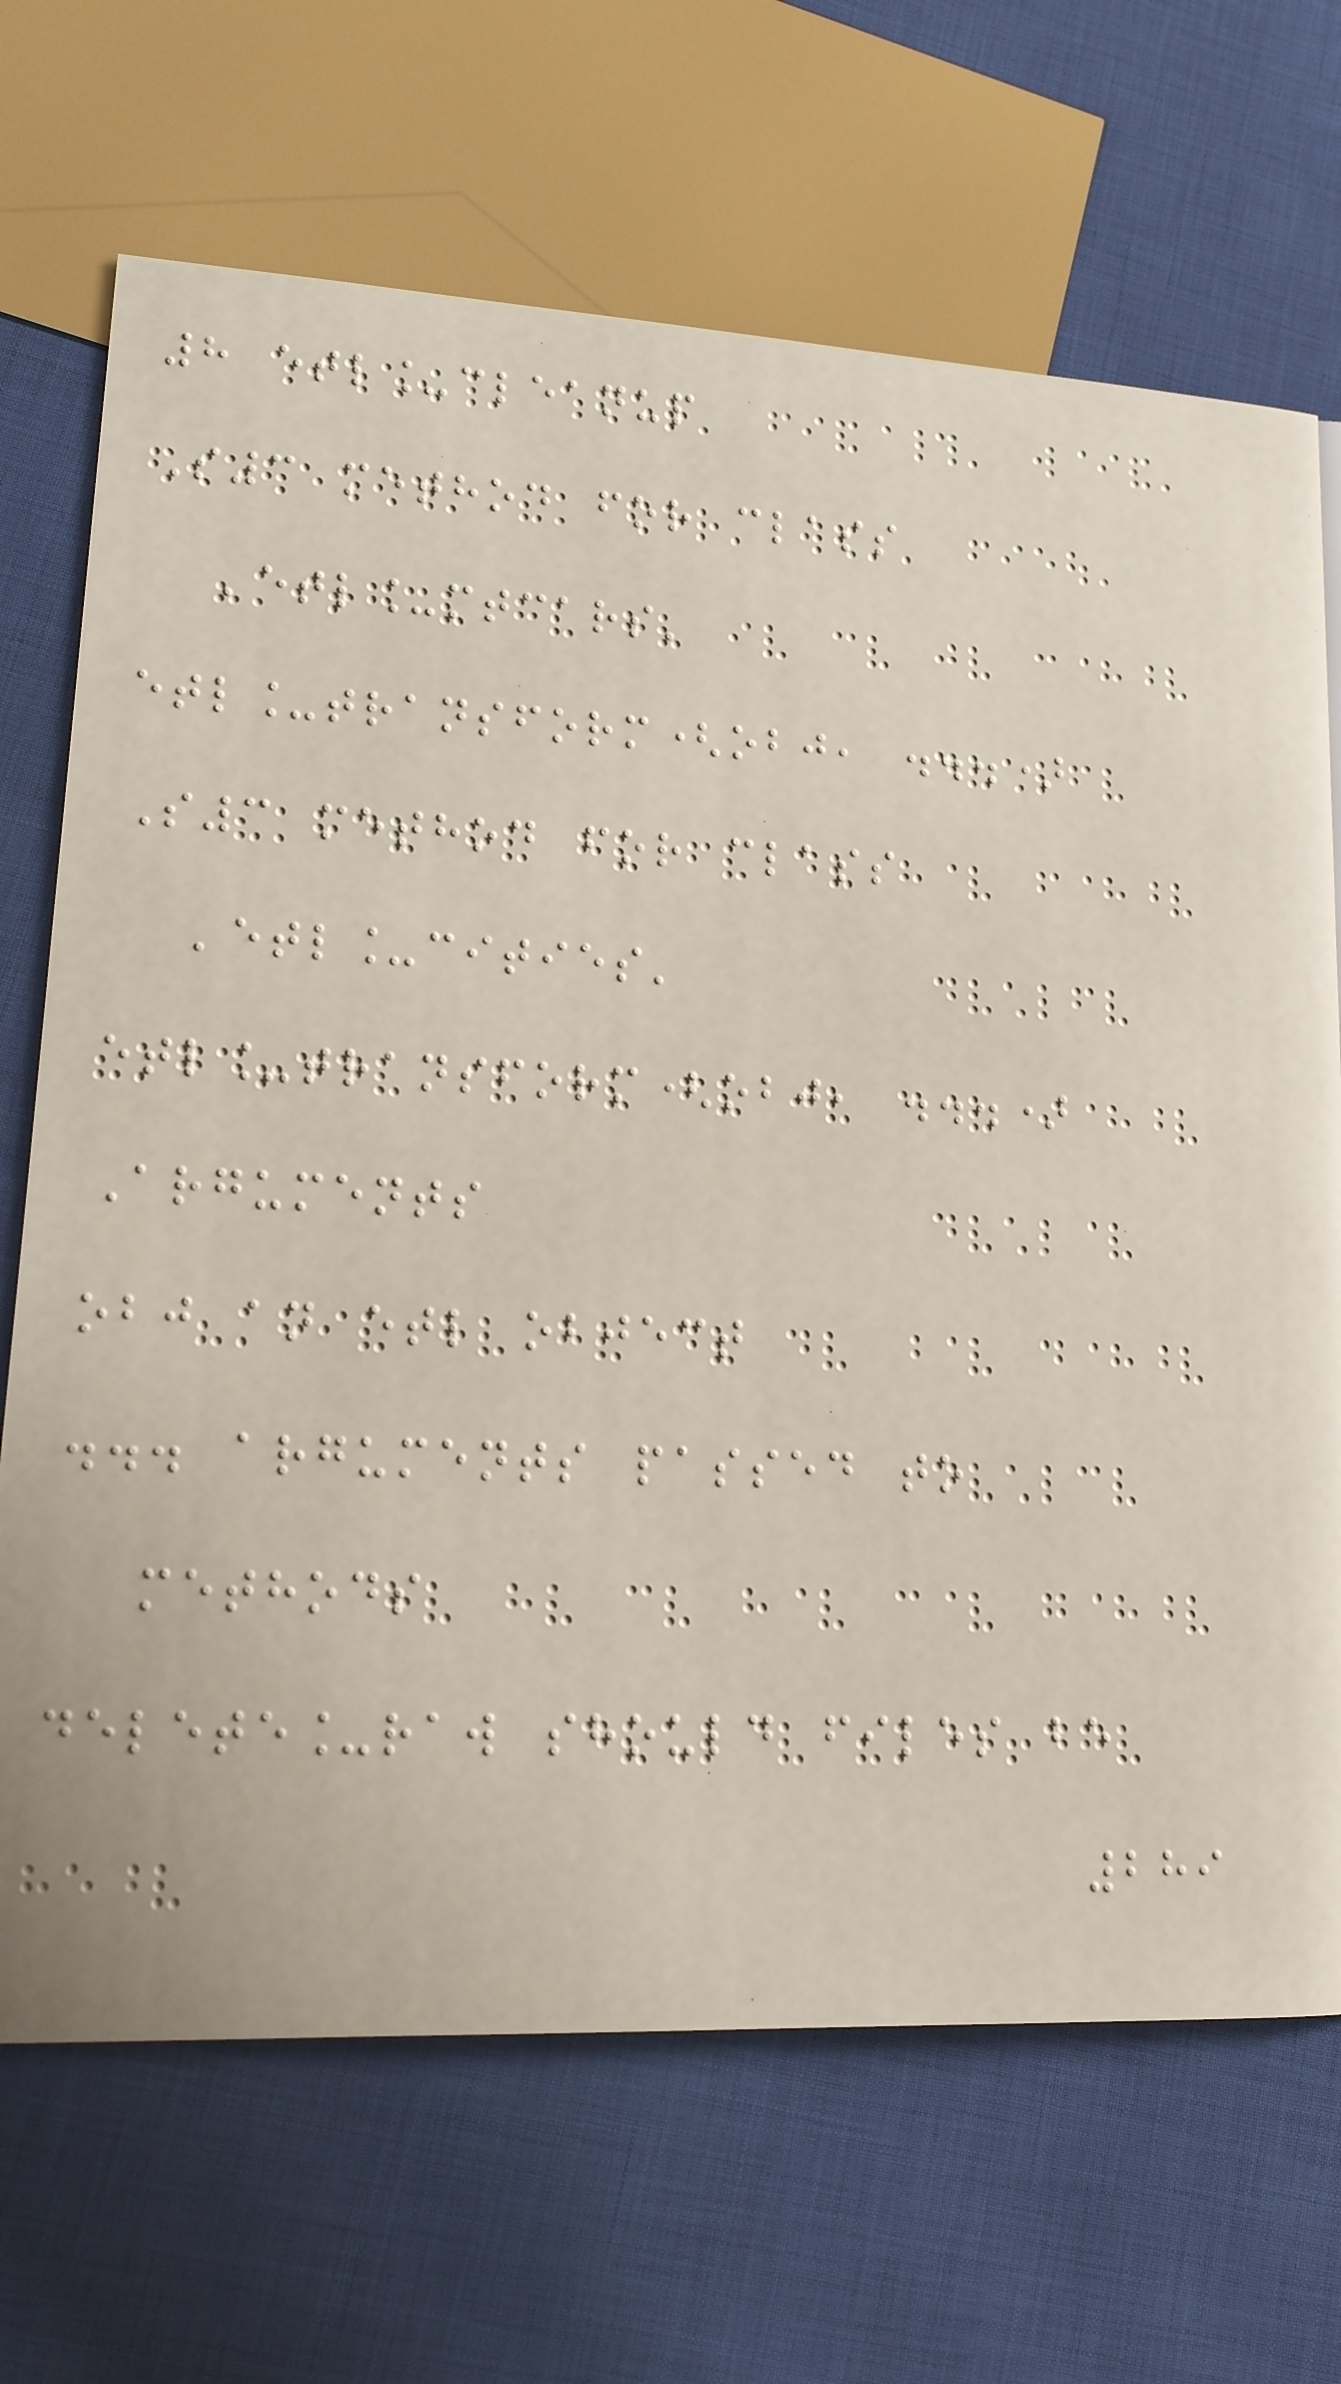8 etl_cleanup
S3 method for class
'etl_mtcars'
etl_transform(obj, ...)
S3 method for class
'etl_cities'
etl_transform(obj, ...)
Arguments
obj an etl object
... arguments passed to
methods
delete_raw should files be
289
